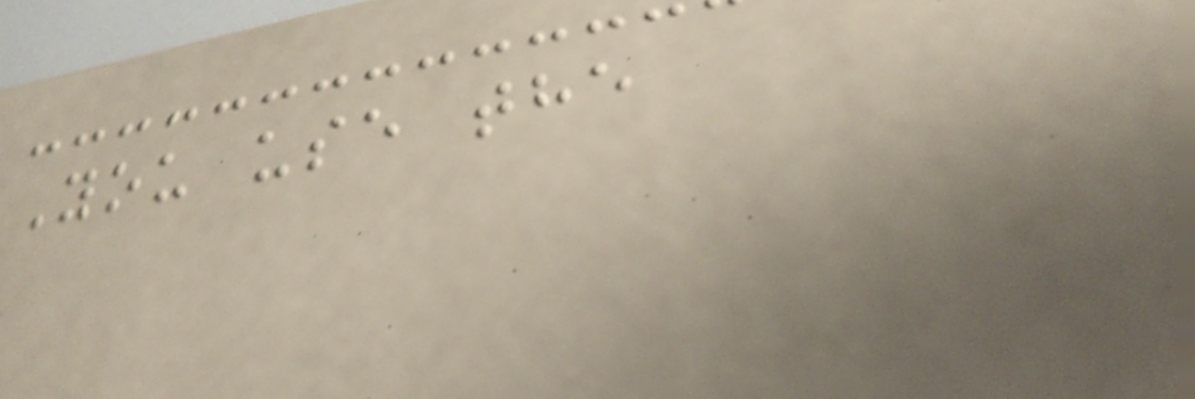You use the
